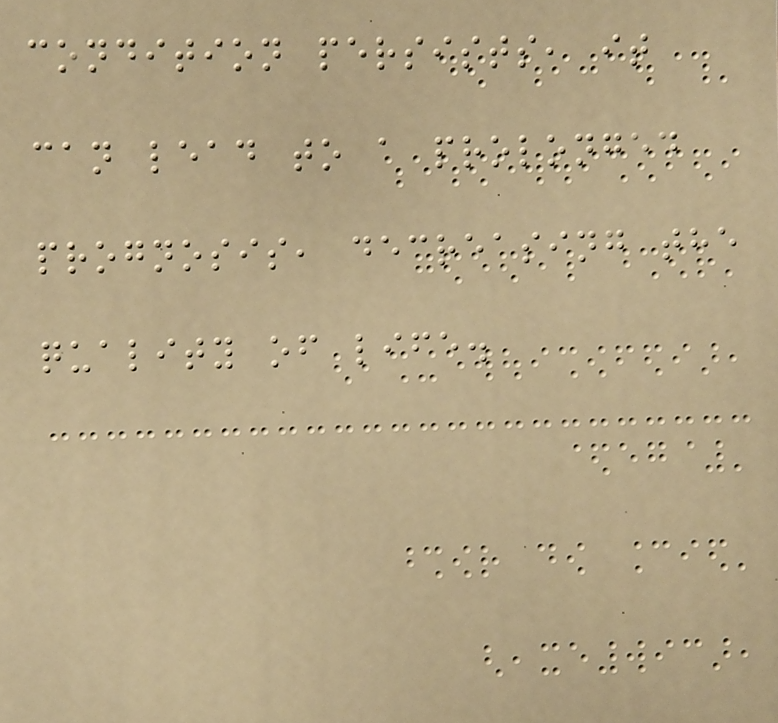condition persists, it
can lead to a prolonged
prognosis, decreasing the
quality of life.
